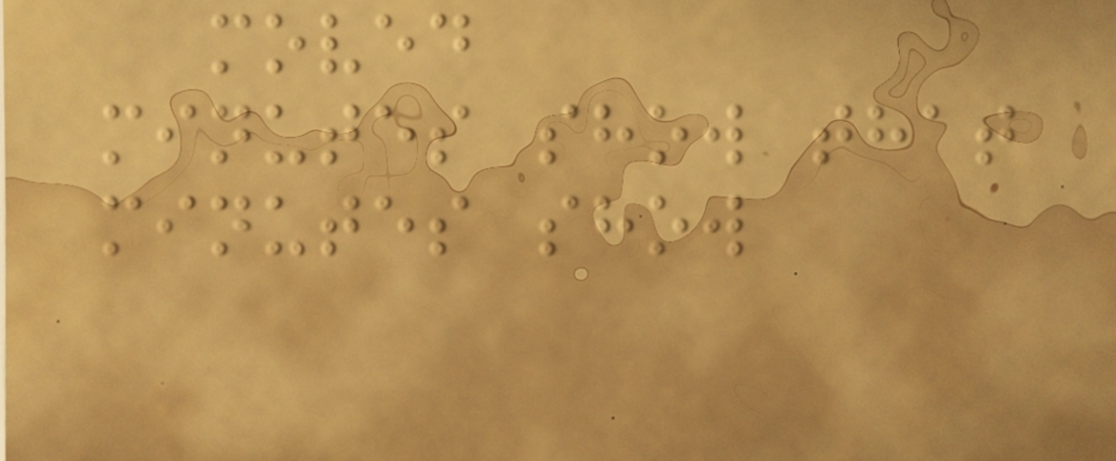moved
minutes show that
minutes show
